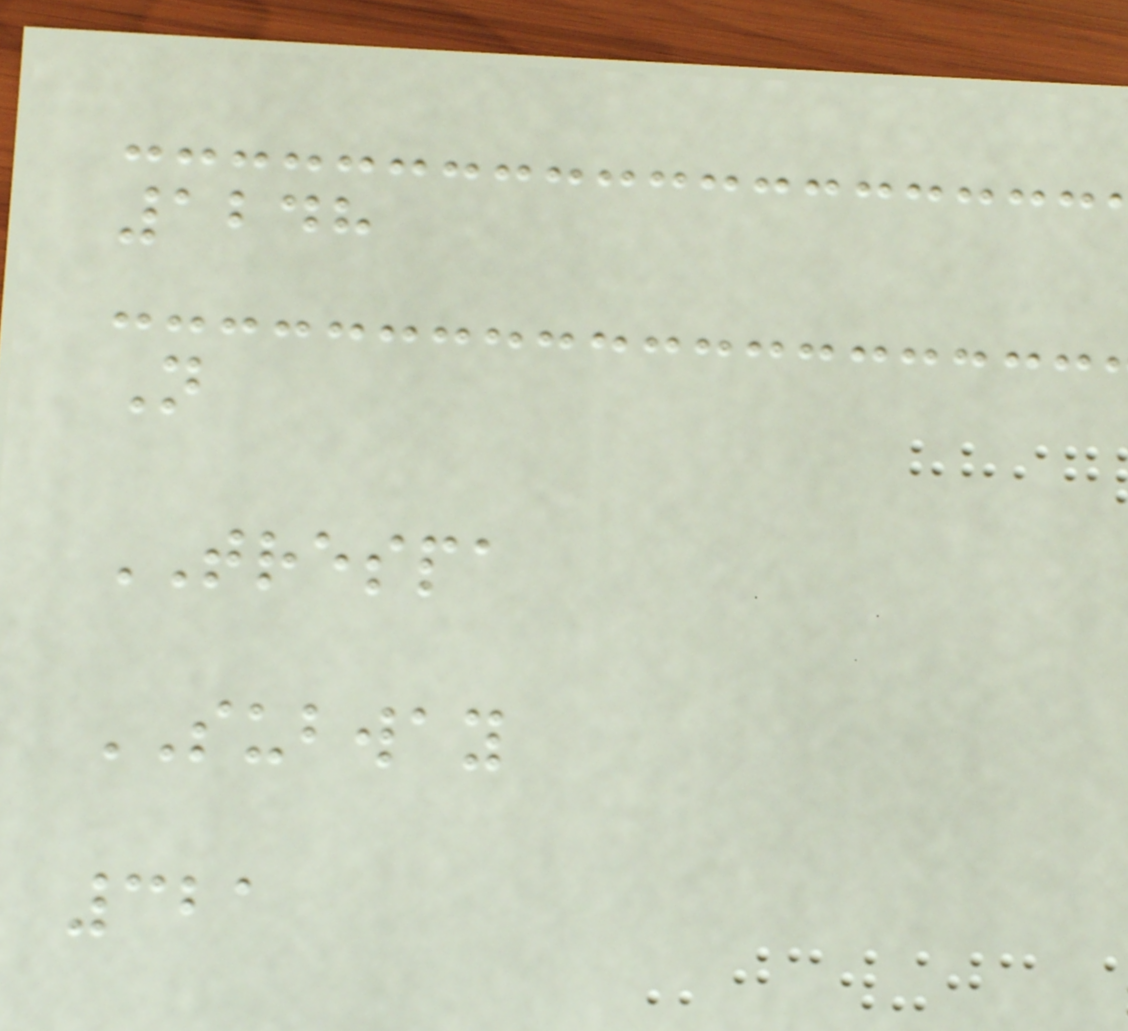1248
N
TRESPA
SUBWAY
321
